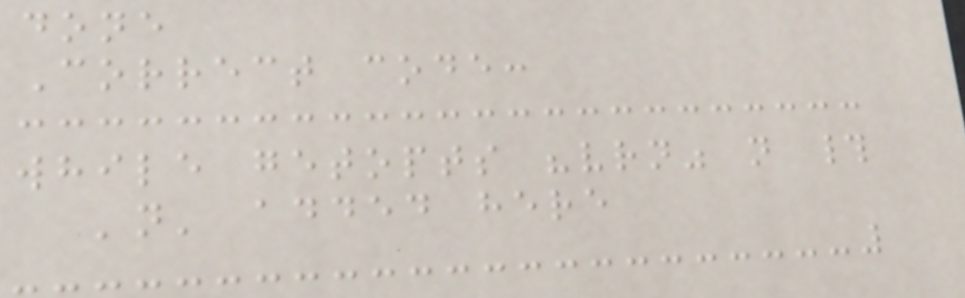done
Correct code:
while getopts "vrn" n #
'n' added here
